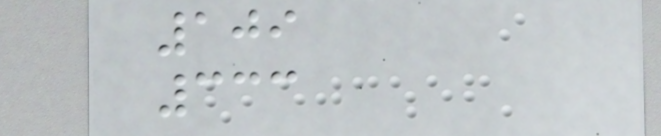109
333
